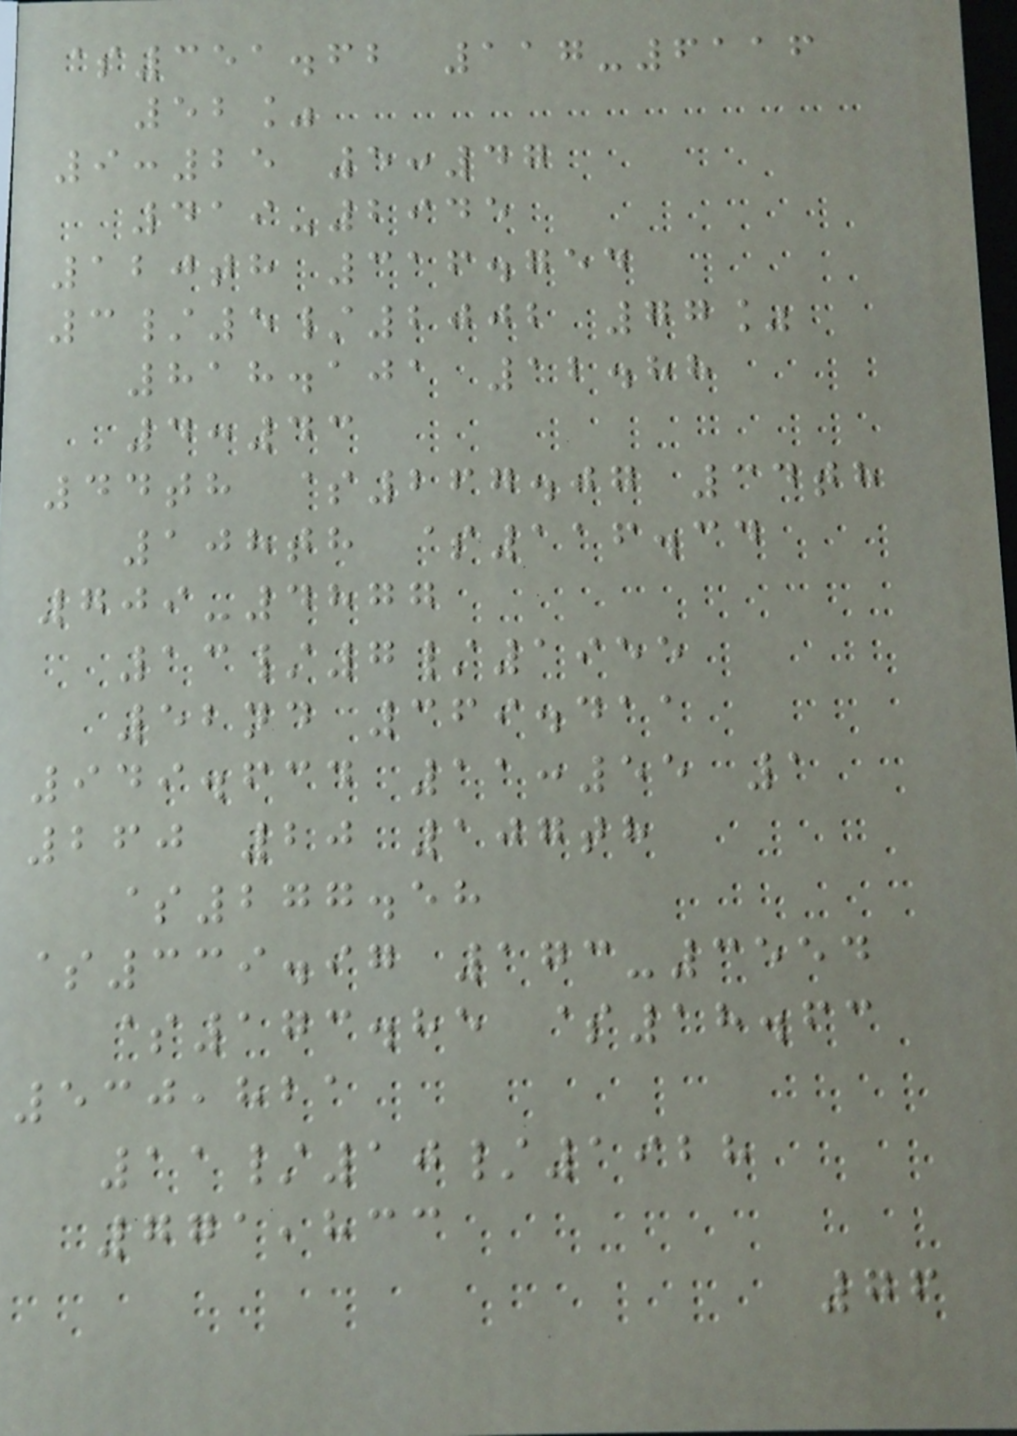$351.62 117-6116
52%
9:25 5:47
419-2945
120th 316.754
3/5/2002 77%
818.101 12.88
4:43
44th $267.07 34th
108th $116.34
709-4877
13/7/1955
52nd 369.411
949.634 11:55 1
260 20 107th
$277.58
$339.97 173-3554
$173.85 $18.63
530,821
11/10/1928
771,833
76
